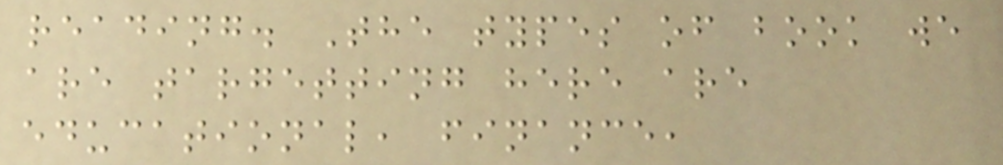reading. The types of book we
are targetting here are
educational, finance,
